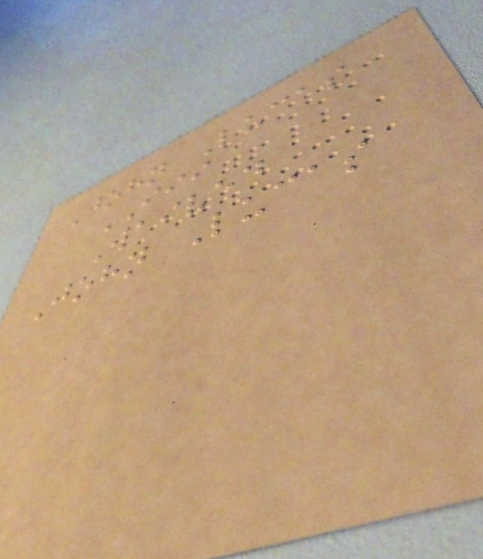John Lucas
III
Waived
John Lucas
